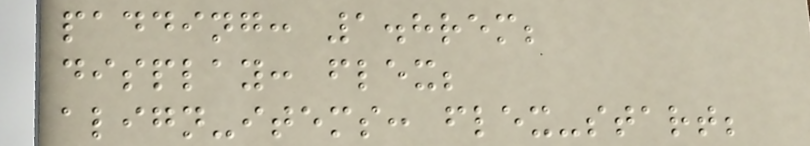padding: 1.8rem;
display: flex;
align-items: flex-start;
